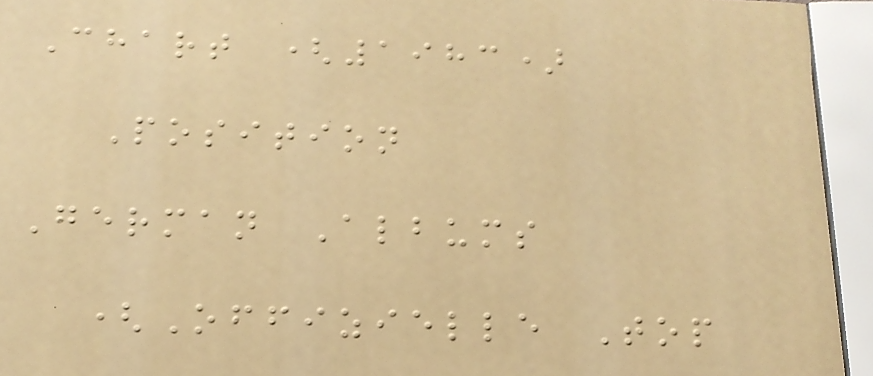Chart (1983)
Position
German Albums
(Offizielle Top
